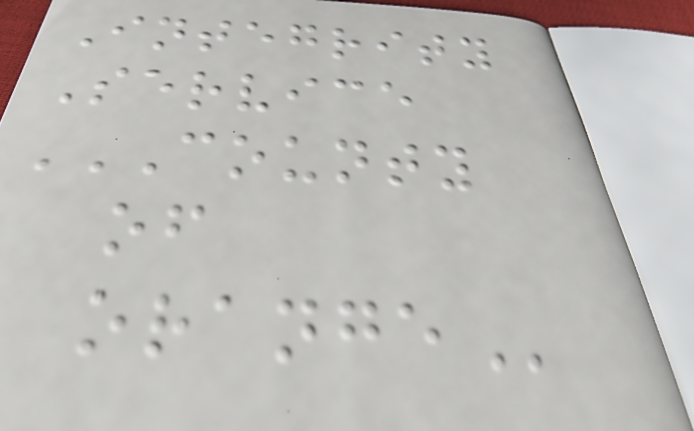Integrity
Service
COUNTY
OF
ORANGE
